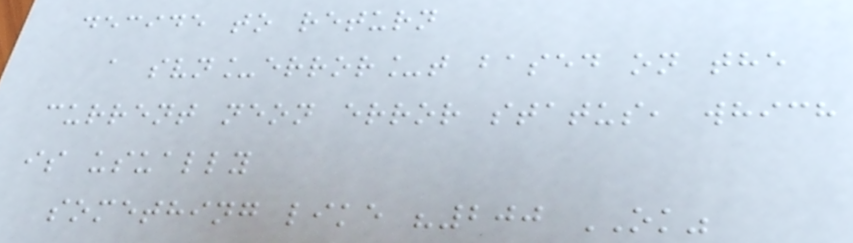decide to return
a svn_error_t based on the
current neon error status, which
is usually
something like "200 OK"
